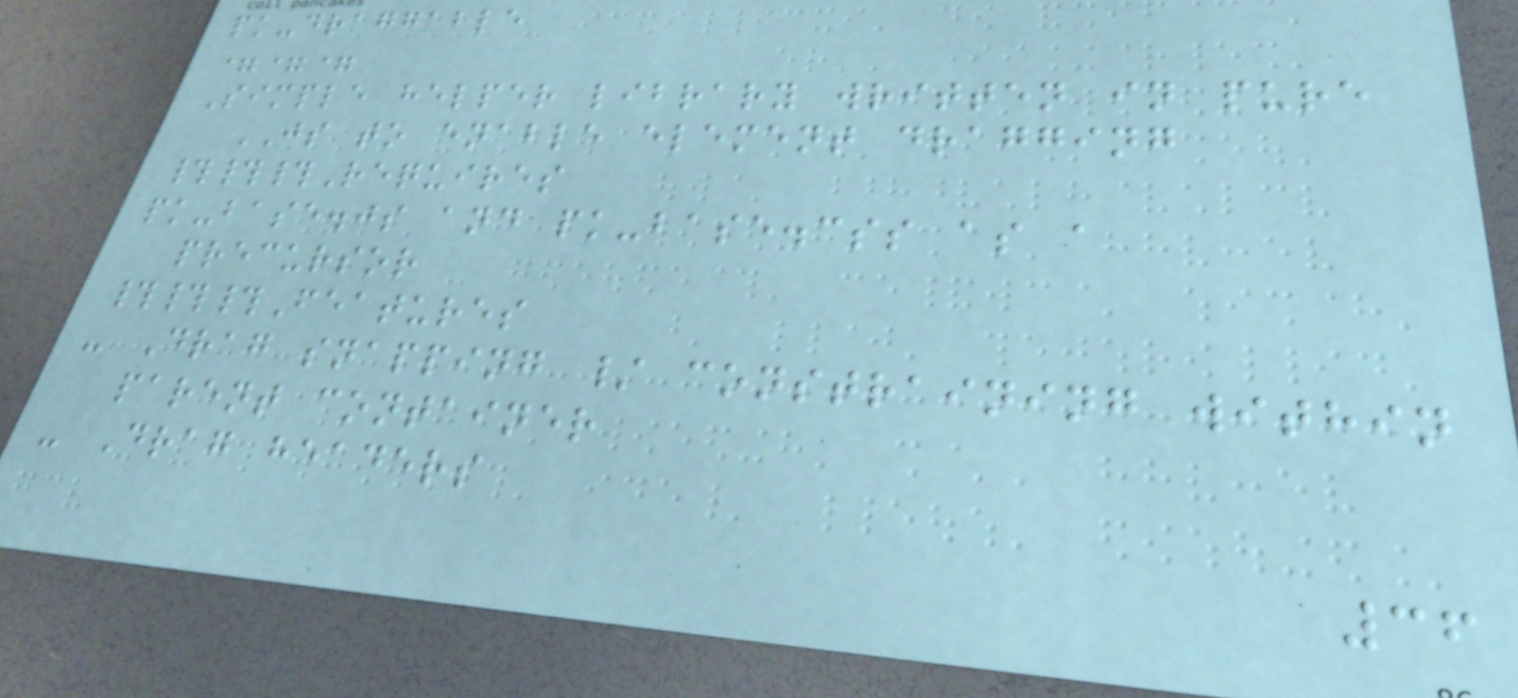pk-draggable
===
Simple helper library written in pure
JS to enable element dragging
###Requires
pk-base.js and pk-base.css as a
precursor
###Features
- Drag snapping / constraining within
parent container
- Drag headers
36
